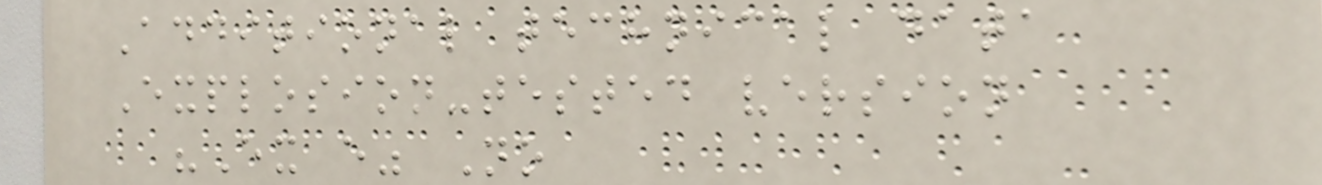Additional technical data
Explosion-tested version
"Ex e" No
